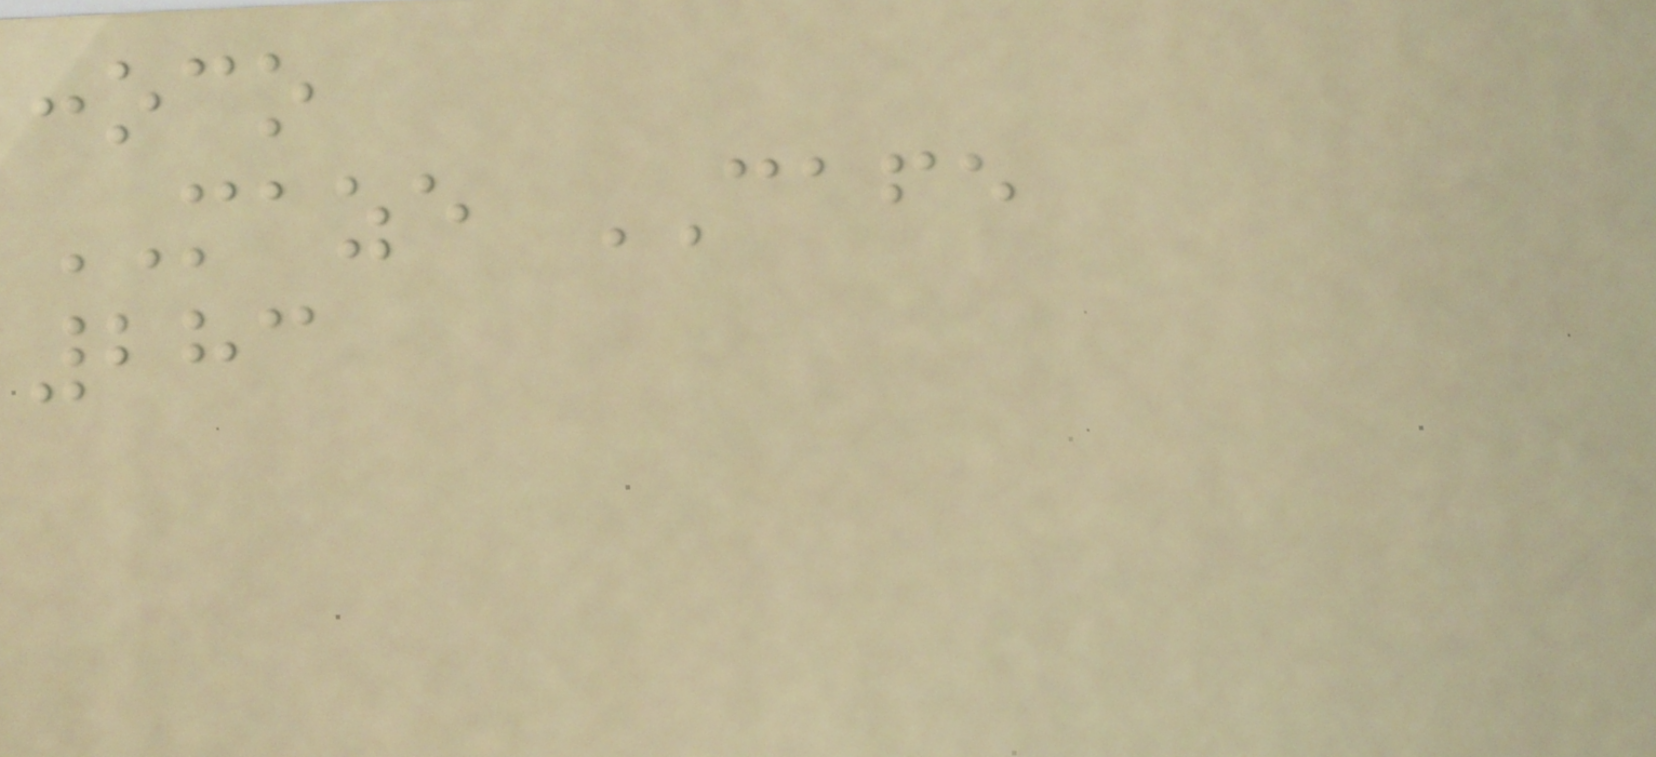conoco
MAZE CAFE
283
